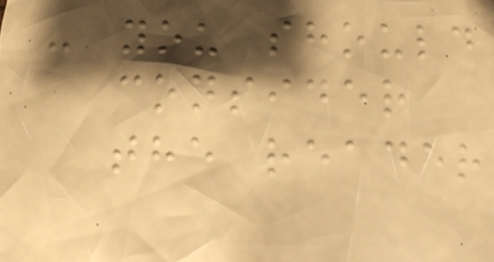- you should
consider
the reader
